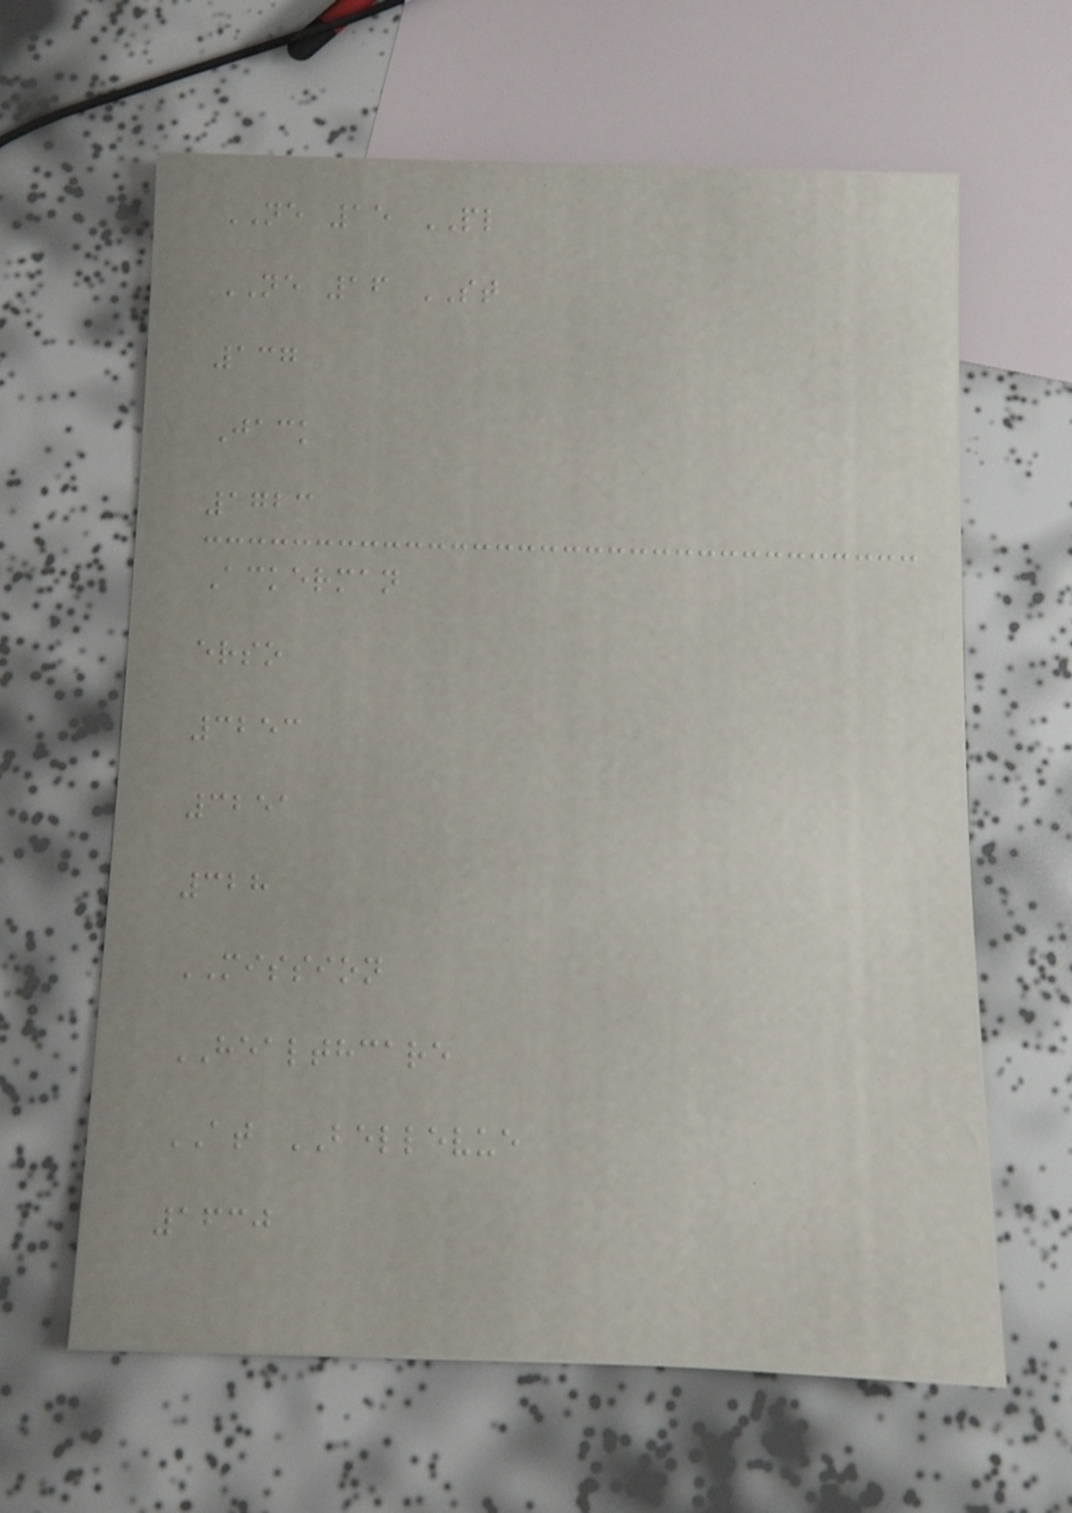NE 15 PL
NE 16 ST
137
Jack
1723
Ackerman
erso
3253
3251
328
MISSION
HEALTHCARE
AT BELLEVUE
1630
